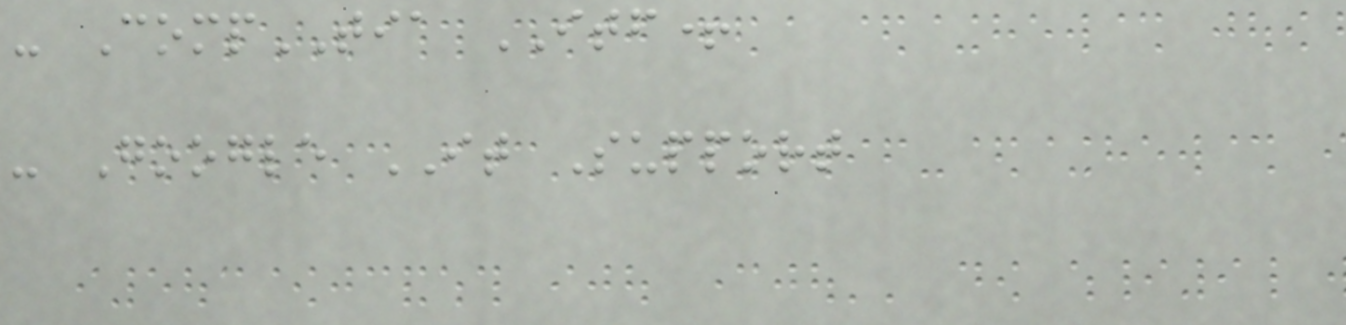- CompTIA ITF+
- Google IT Support
